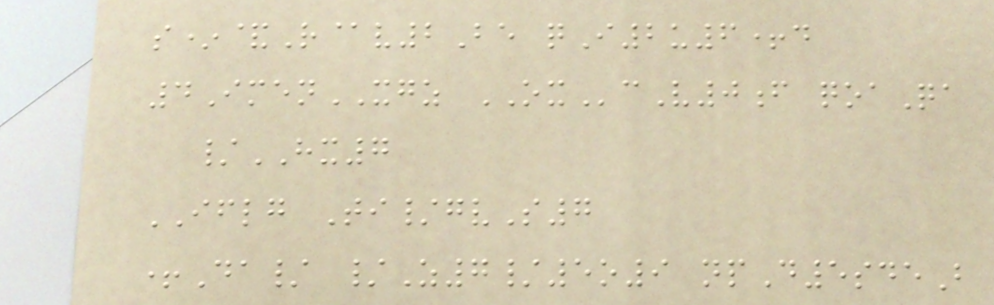s*&R@v2Be qI2u6+d
4ImenXGZ OXcV0f qoaQa
/HX7
IFLG Ti/gvS7
+Da/ /Z7/5o9 npD5sdeB
